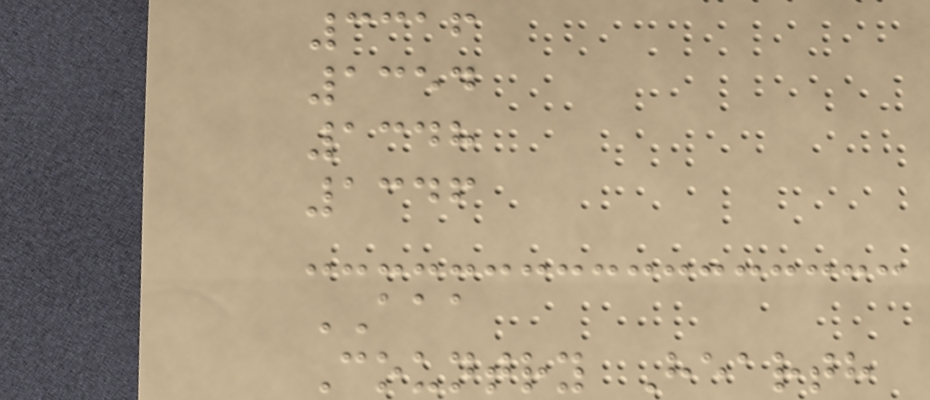3316
1354
1348
1346
AAA
Country Hearth
